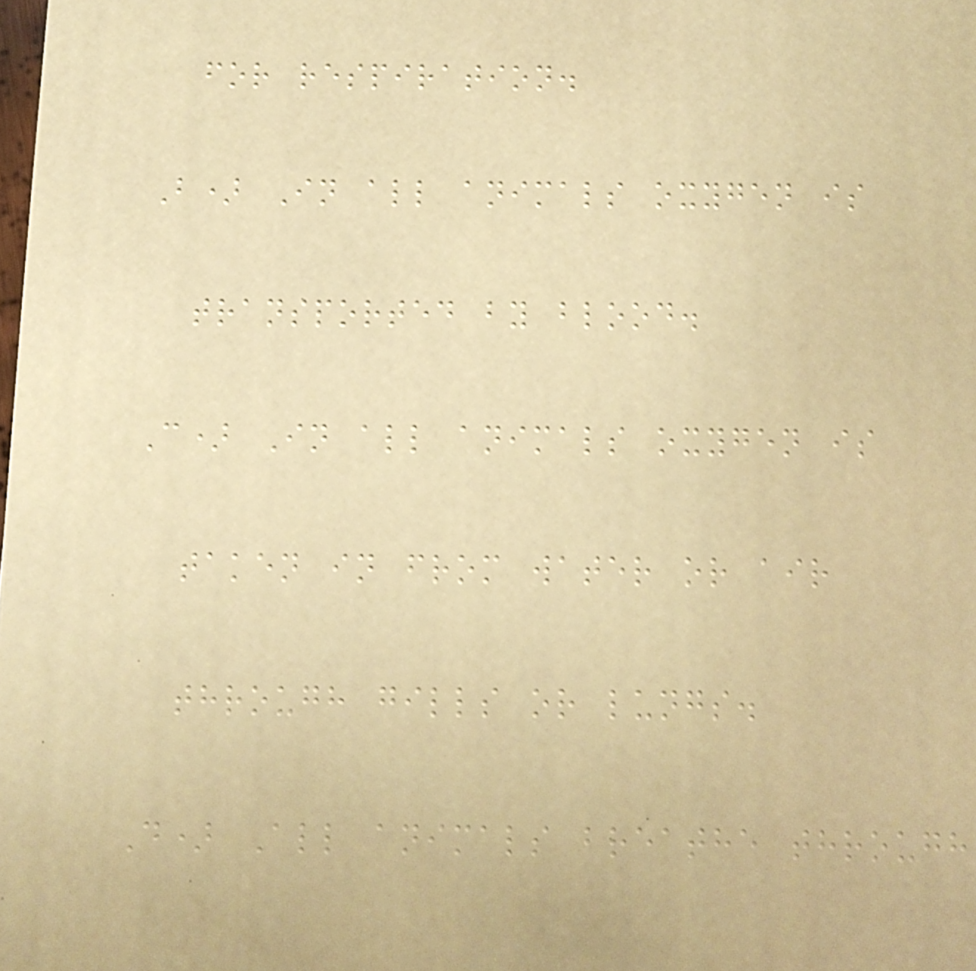for respiration.
B) In all animals oxygen is
transported by blood.
C) In all animals oxygen is
taken in from water or air
through gills or lungs.
D) All animals breathe through
